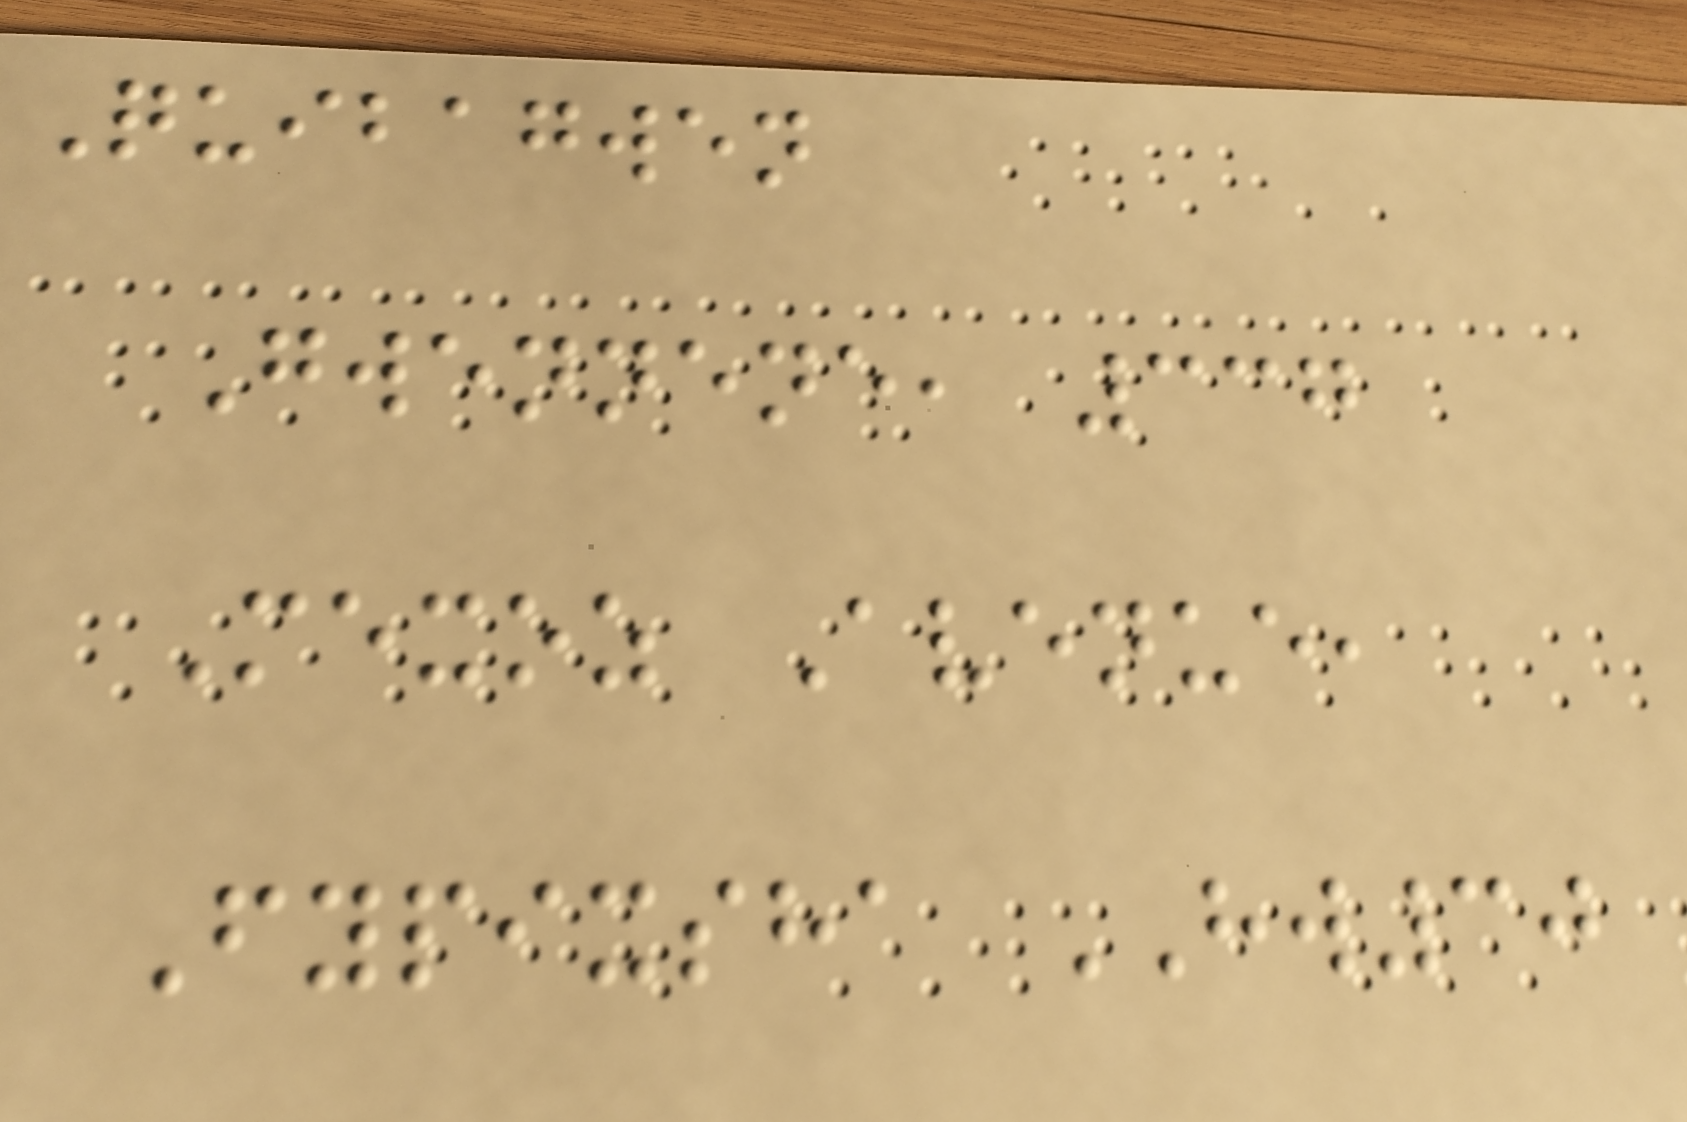Quibagwen
Gwennene, 337
Mexoz Avenue,
Fypixsha HW30
